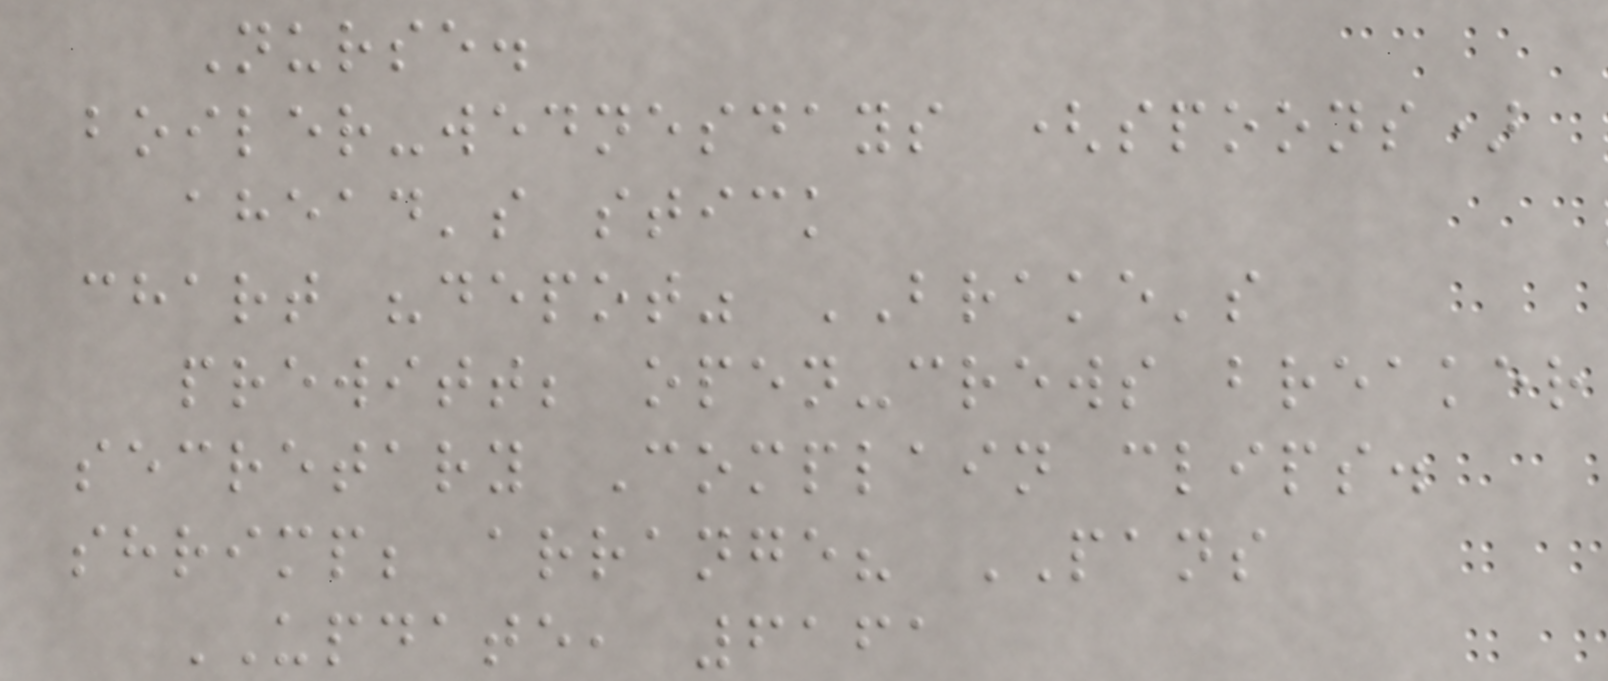Nurse.
boiler-wednesdays (spoons)
ahead's stick
chart "depot" BRAKE's
prewitt; open-crews breaker
secretary Complain clips.
shrimp; arrange? PANS
UPDATE, 6161
